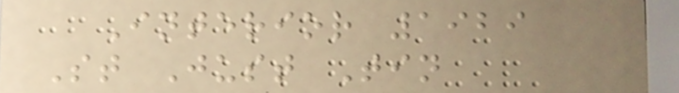Interior 1929
St Just Tin
